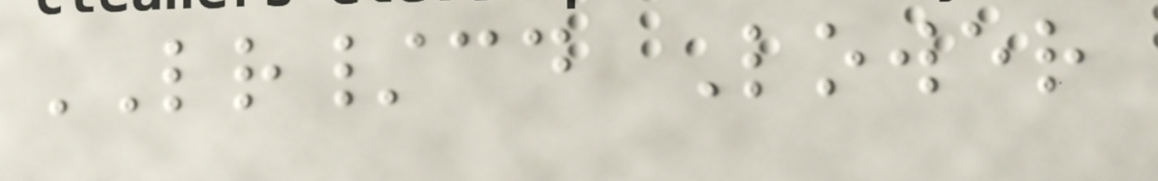LR/cd Lower
